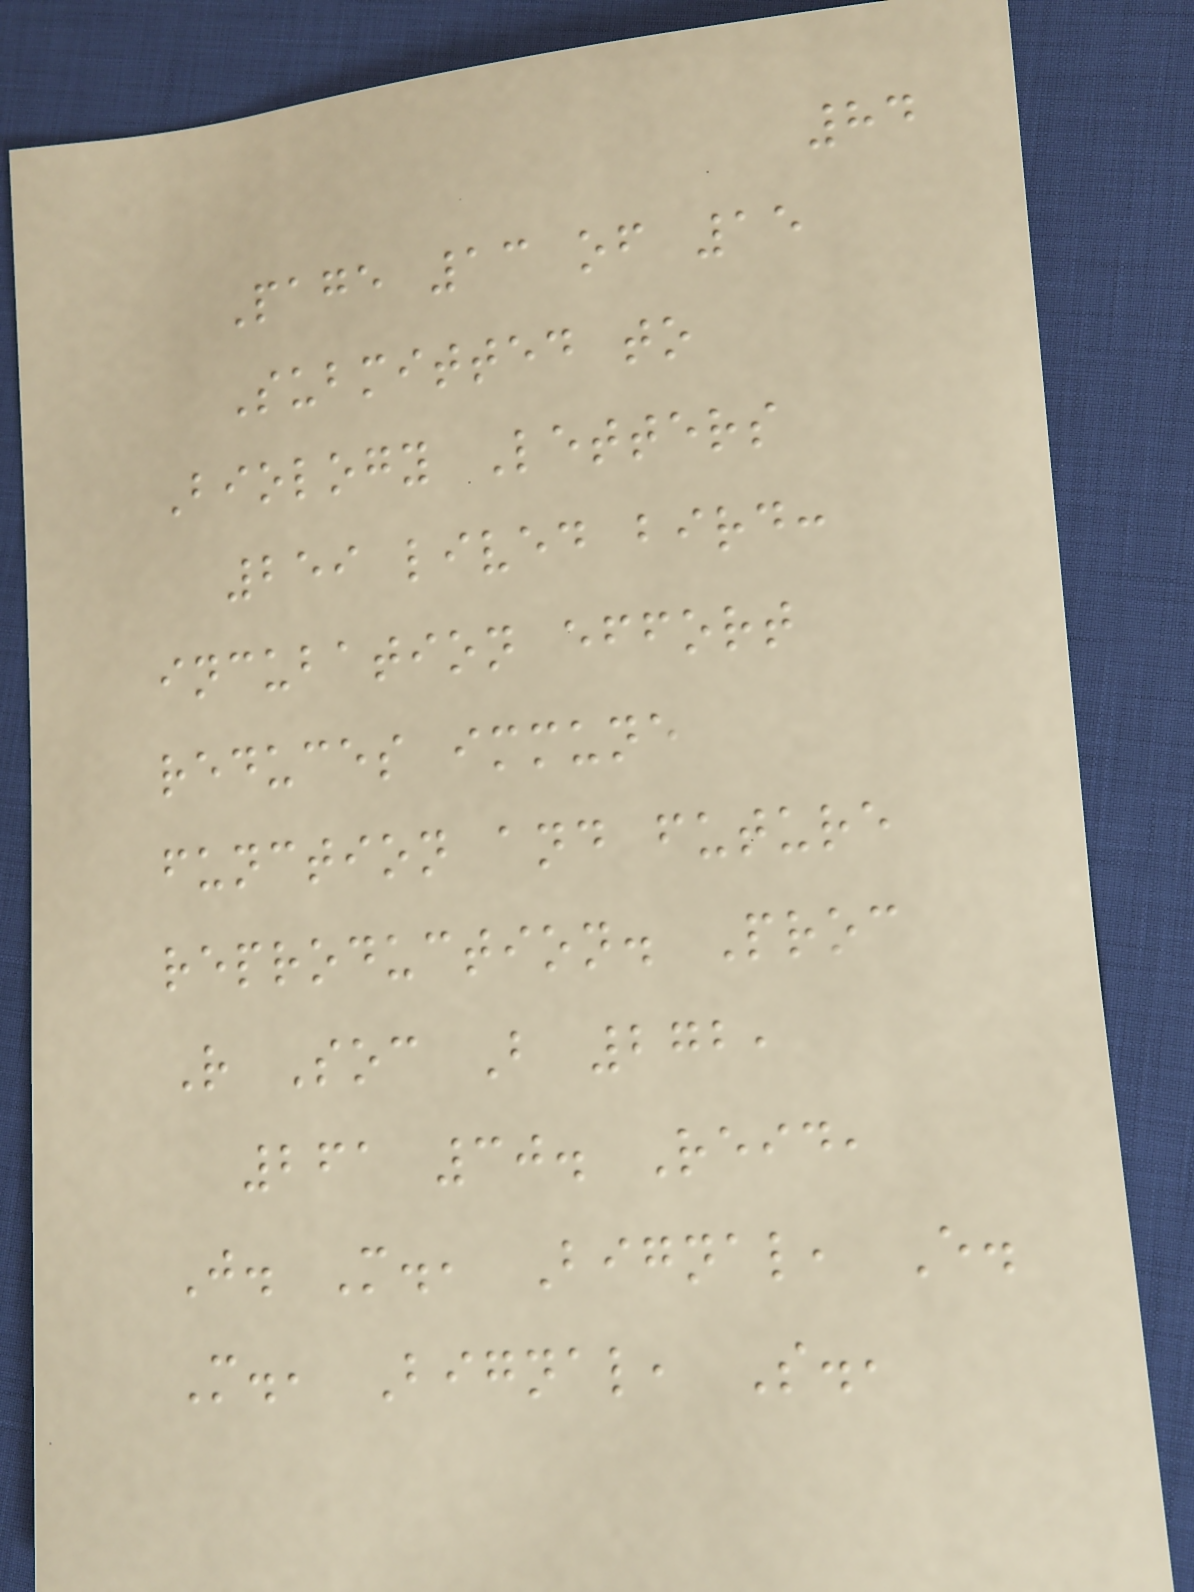84
Page 13 of 15
Submitted to
Biology Letters
259 lived bird:
incubation effort
reduces immune
function and future
reproduction. Proc
R Soc B 272,
261 30. Reid,
J. M., Bignal, E.
M., Bignal, S.,
